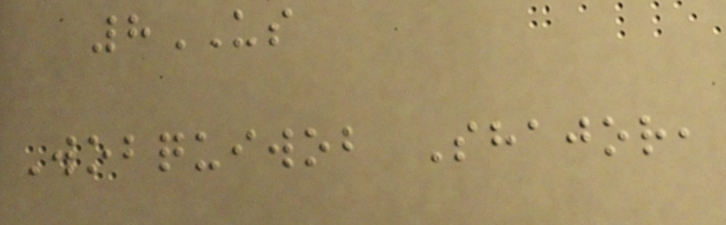8US
Wobquiwob Shajor,
